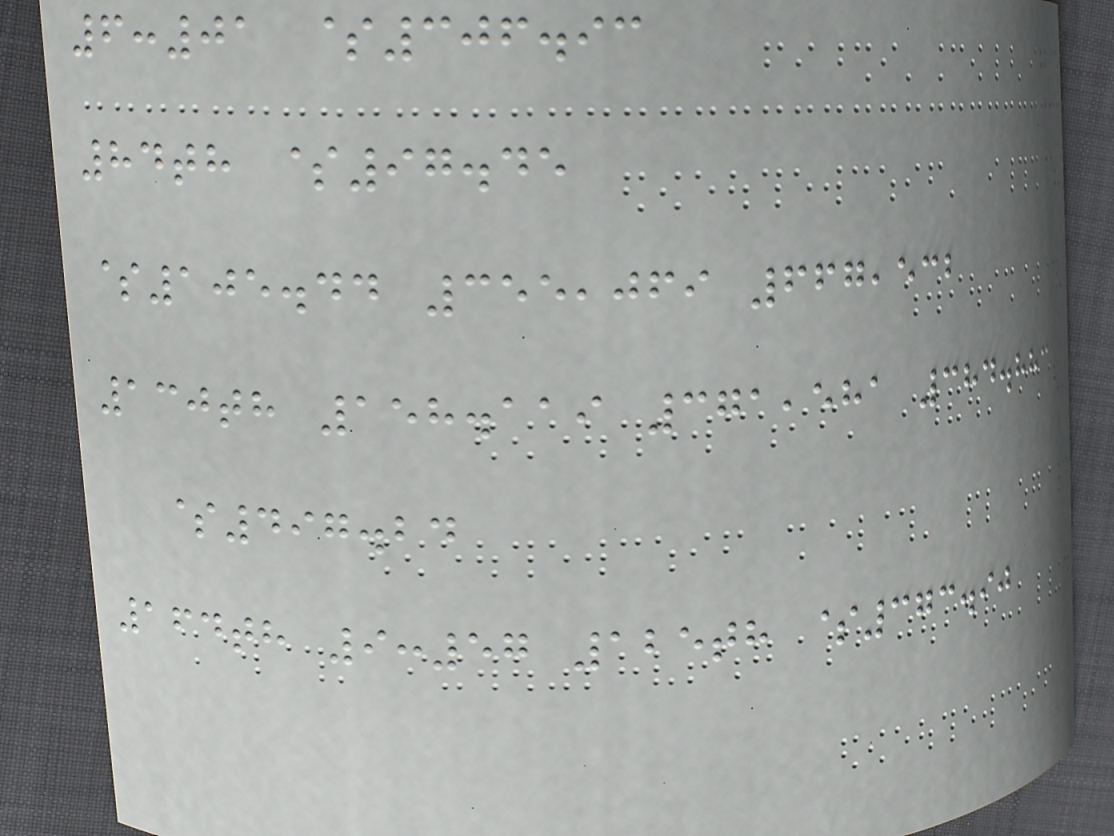6:01 $306.93
84th $97.45
$105.44 355,069 667,532
130th 158.119 371,581 384.883
$497.24
164th 9:57 125th $373.90
